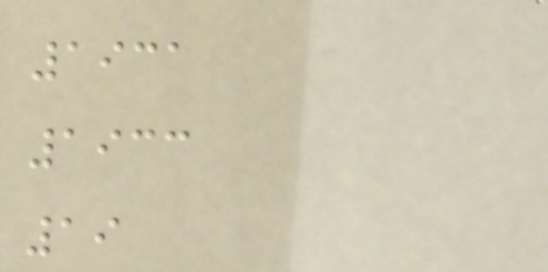1931
1933
19
